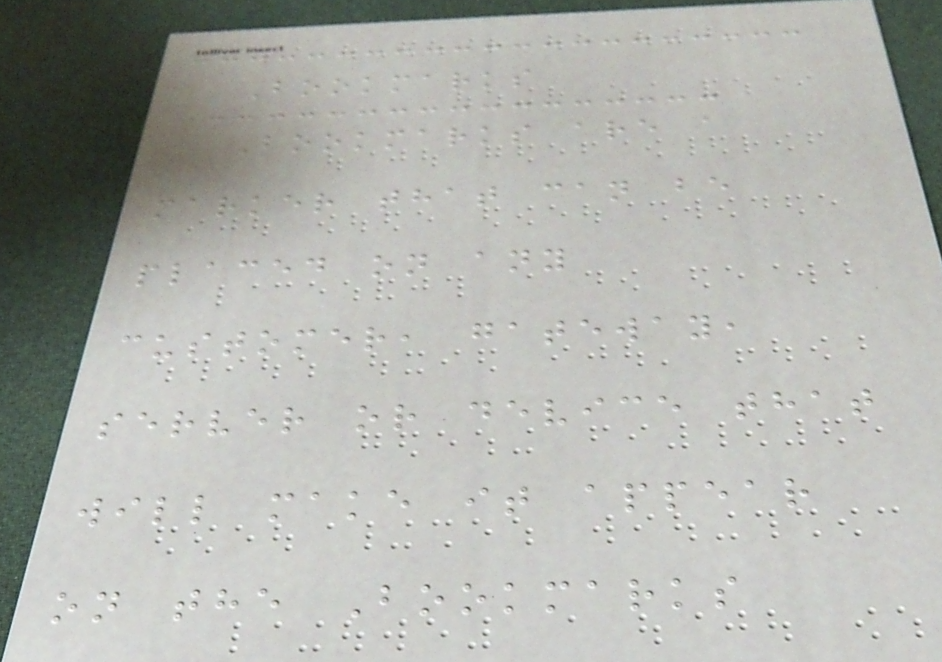Bookmarks
Bookmarks are a
marker that can be
placed on any
customer, gateway,
server or device that
will make it appear
on the Bookmarks
